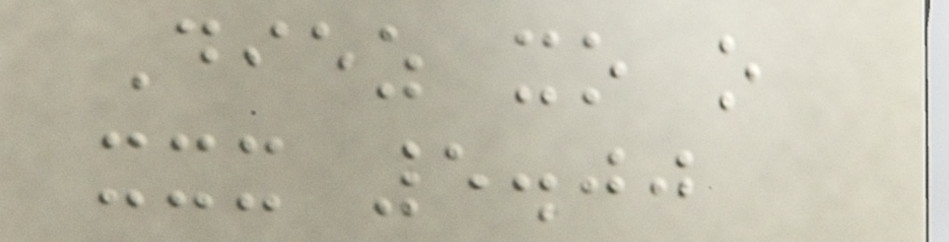Diez xo o
xxx 5.00
